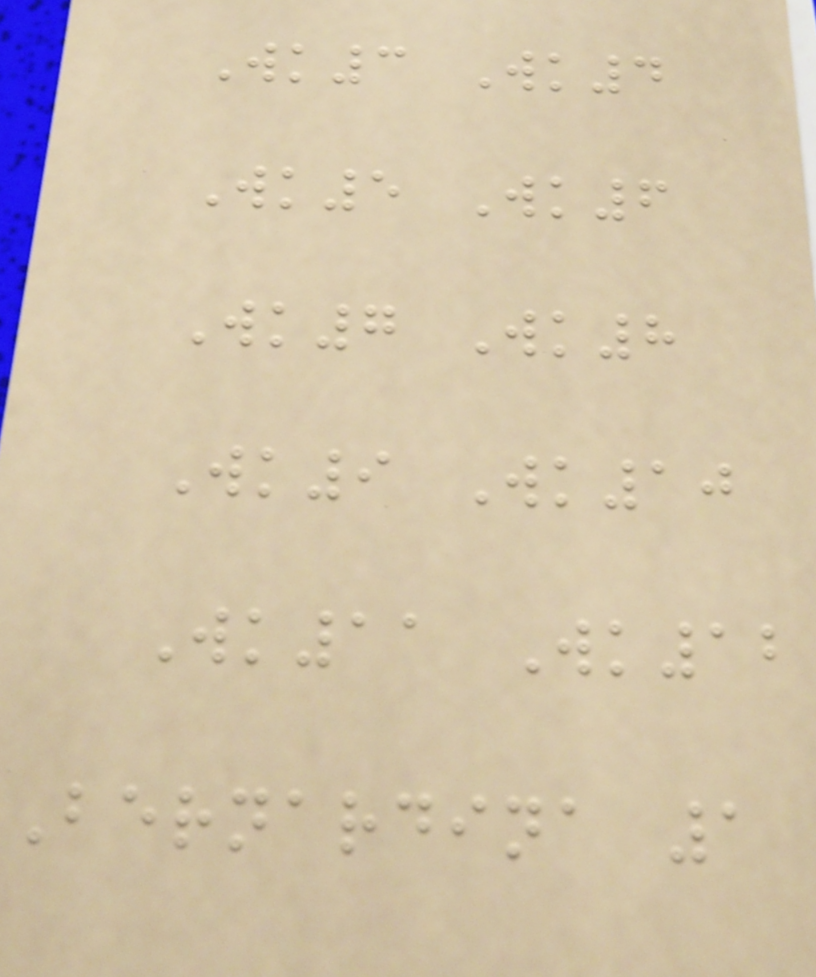Wk3 Wk4
Wk5 Wk6
Wk7 Wk8
Wk9 Wk10
Wk11 Wk12
Bernardina 1
